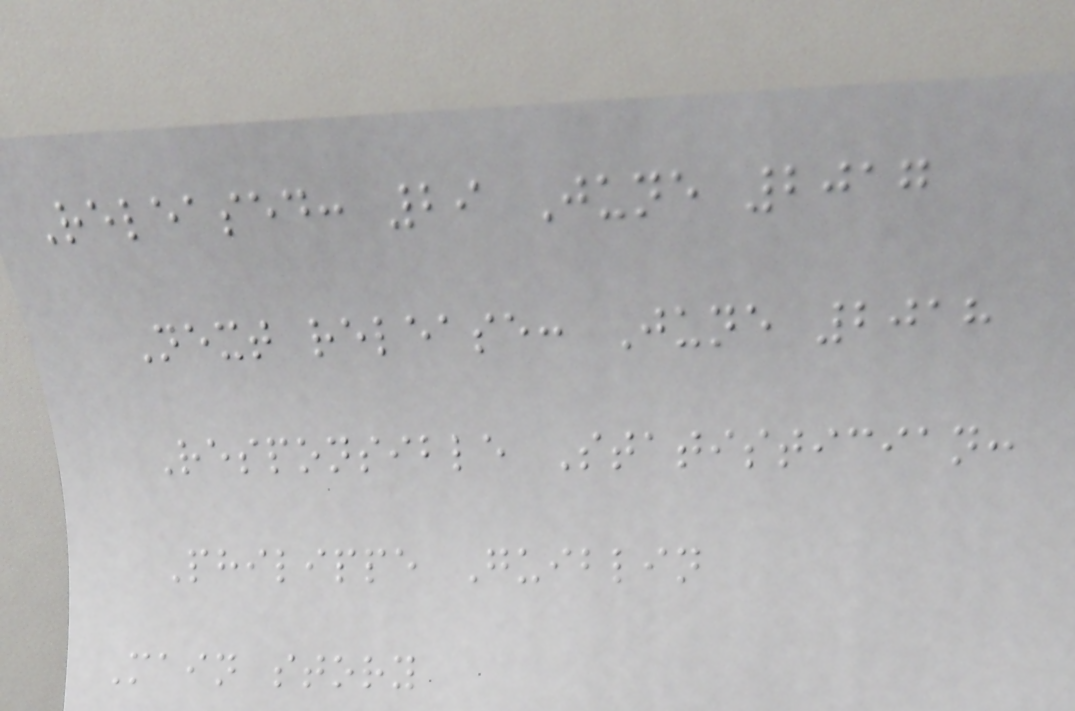Released: 29 June 2017
Next release: June 2018
Responsible Statistician:
Philippe Guiblin
Main story
